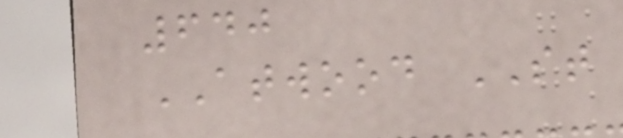640
ATWOOD ST
